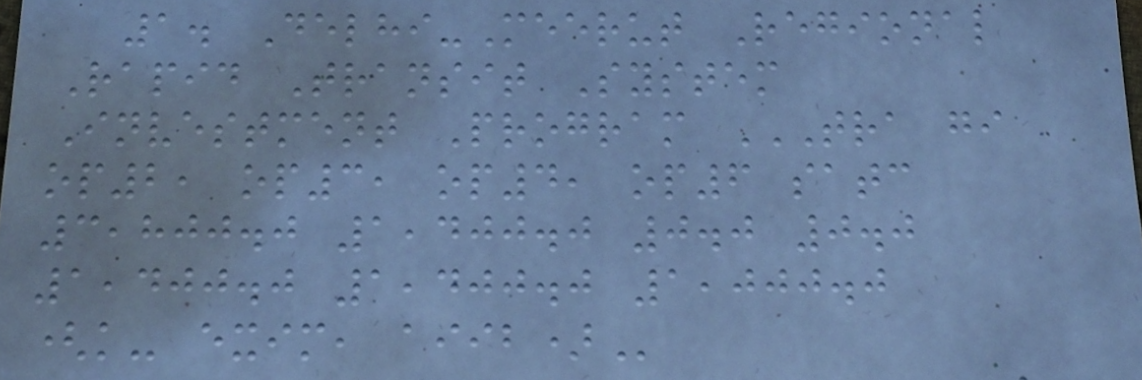1. Delhi-Meerut Regional
Rapid Transit System
Investment Program TRA GI
OP2, OP3, OP4, OP6 SATC
3,800.0 1,400.0 0.0 0.0
1,400.0 1,400.0 1,000.0
(K- EXIM, AIIB)
